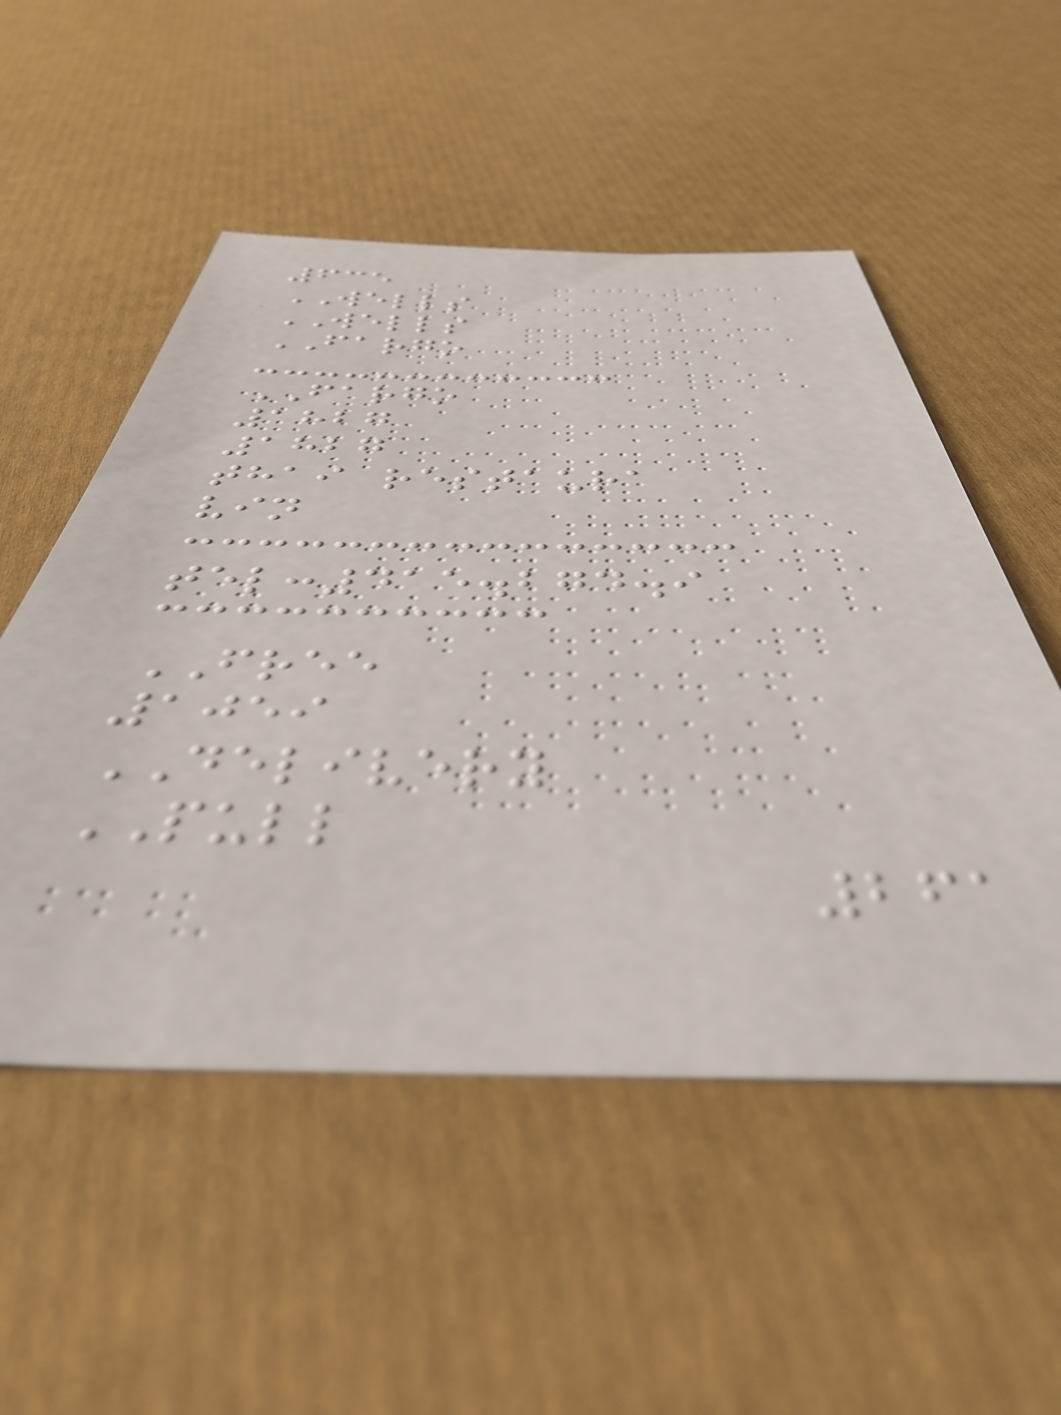635
WELLS
WELLS
FARGO
FARGO
1827
1827
thai restaura
vin
tel:415.274.9
FREE
1059
DELIVERY
PULL
261
